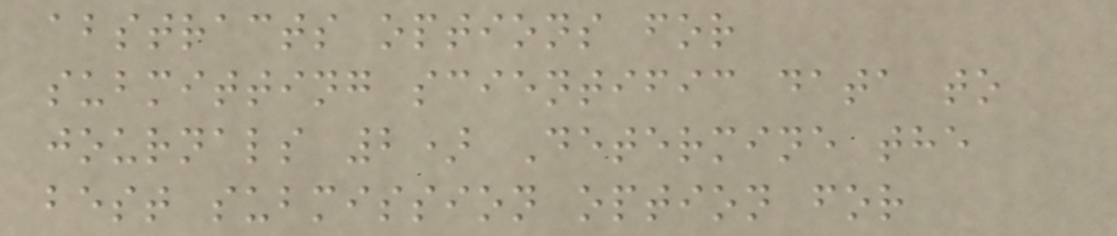abstracts options for
submitting scientific data to
journals 2) Determine the
best submission option for
